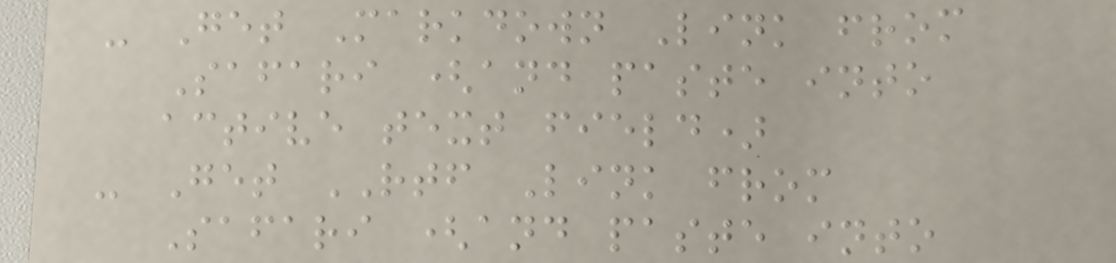- Get Markdown Link from
Safari (and paste into
active text field)
- Get RTF Link from
Safari (and paste into
